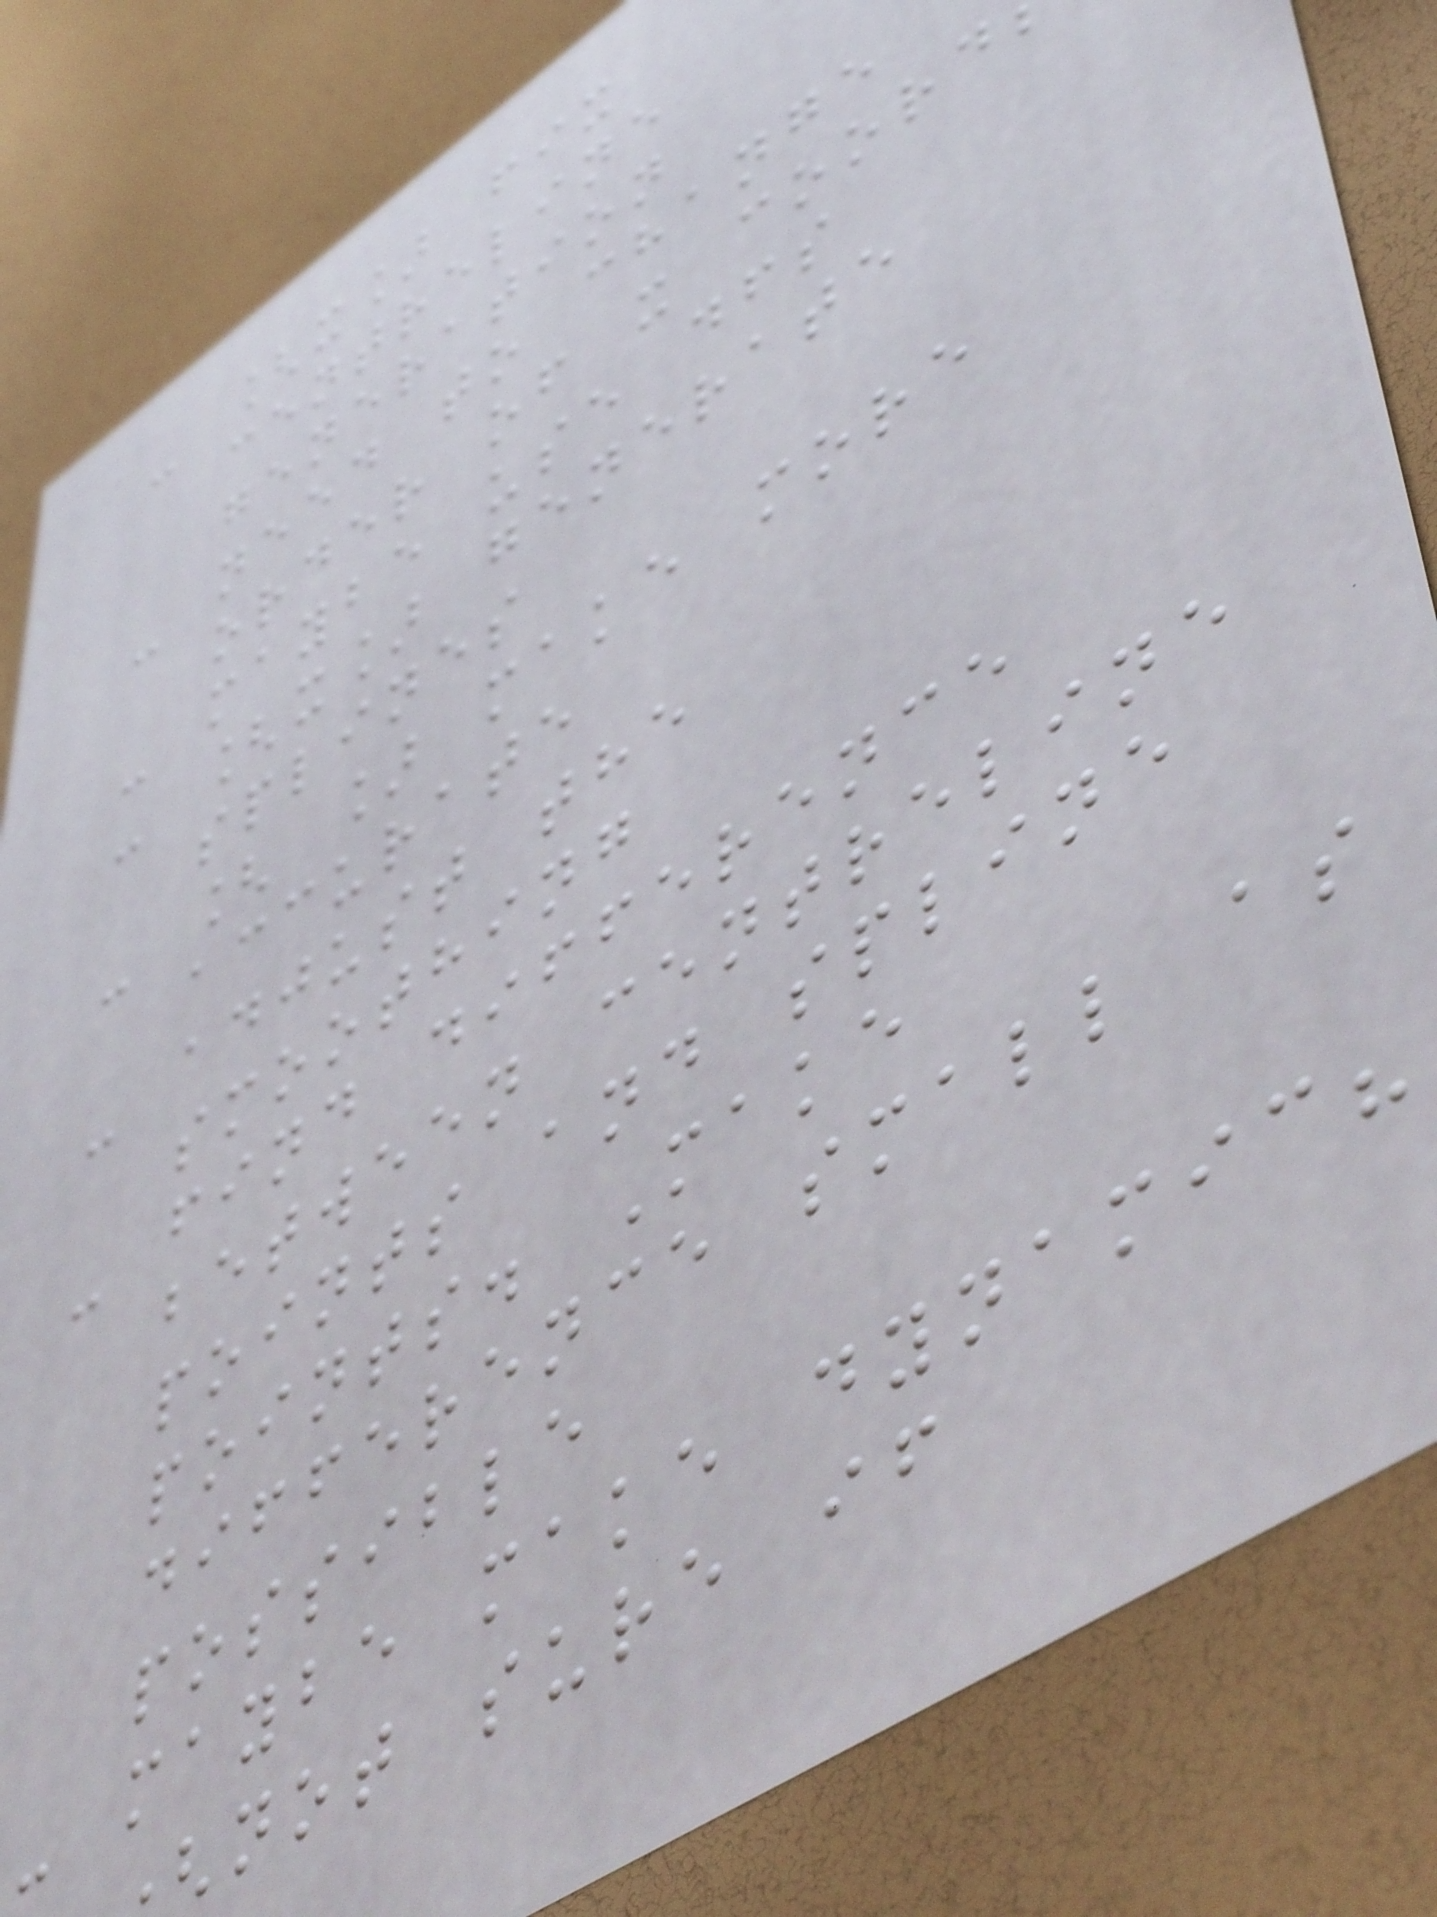- [x] fix
centreline
generation
- need to change
order of x coord
- maybe use dfs
- [x] generate
splines
- [ ] make more
accurate
- adjust the
smoothing
- find difference
between centreline
points and spline
points. Make
difference small as
possible
- maybe make dynamic?
not sure if
